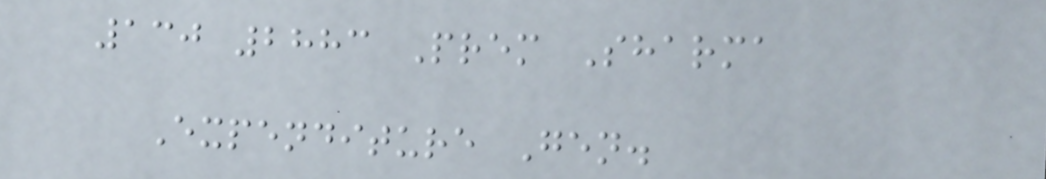130 2883 Prem Sharma
Expenditure Gen.
